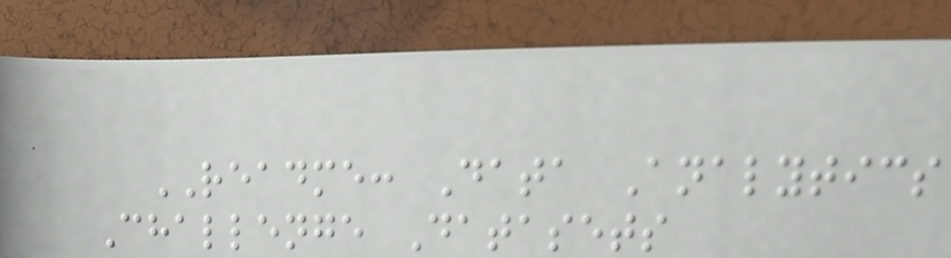README: Data Analytics
Challenge Datasets
